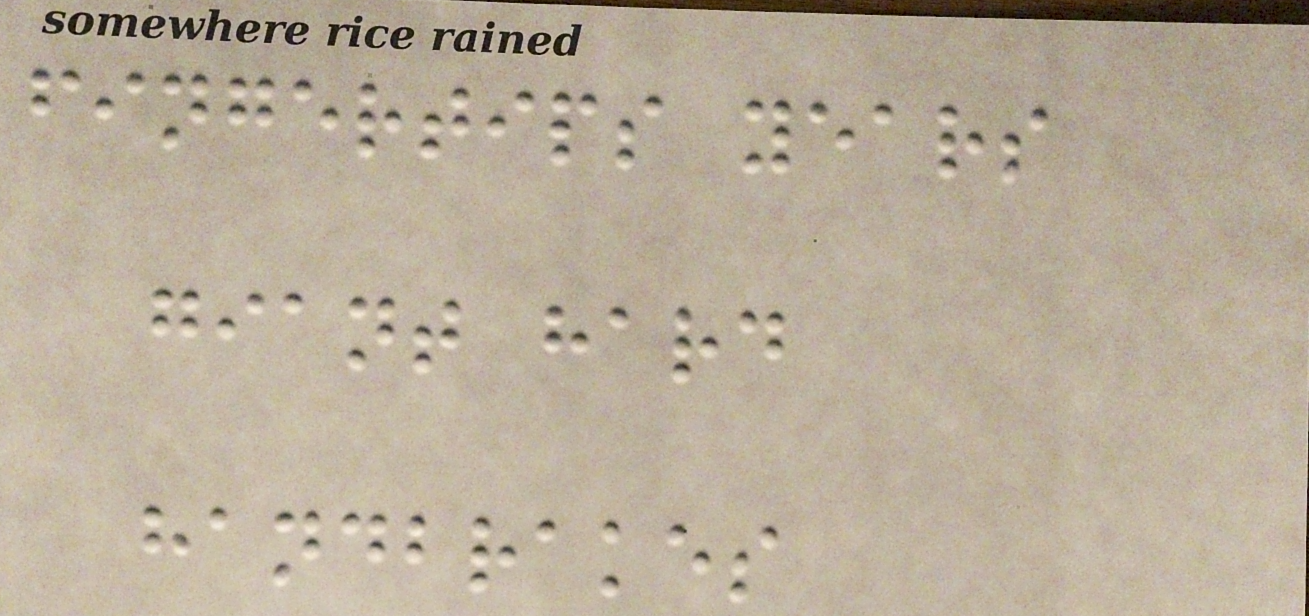fingertips years
giant hard
handbrakes
